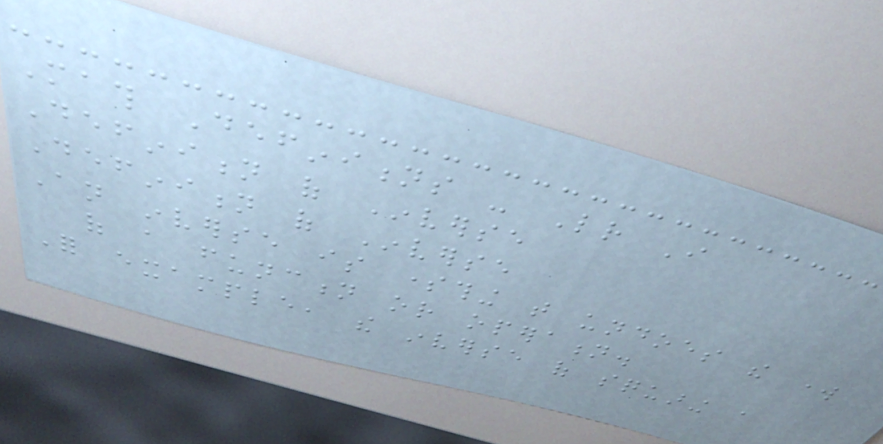Math Definitions - Letter I
Definition of Inverse
Definition of Inverse
An inverse is something that undoes the work
of a function or operation.
For example, the inverse of squaring a
